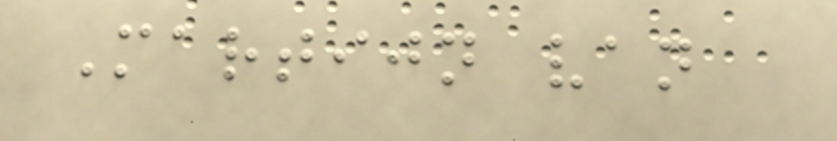Martijn van
